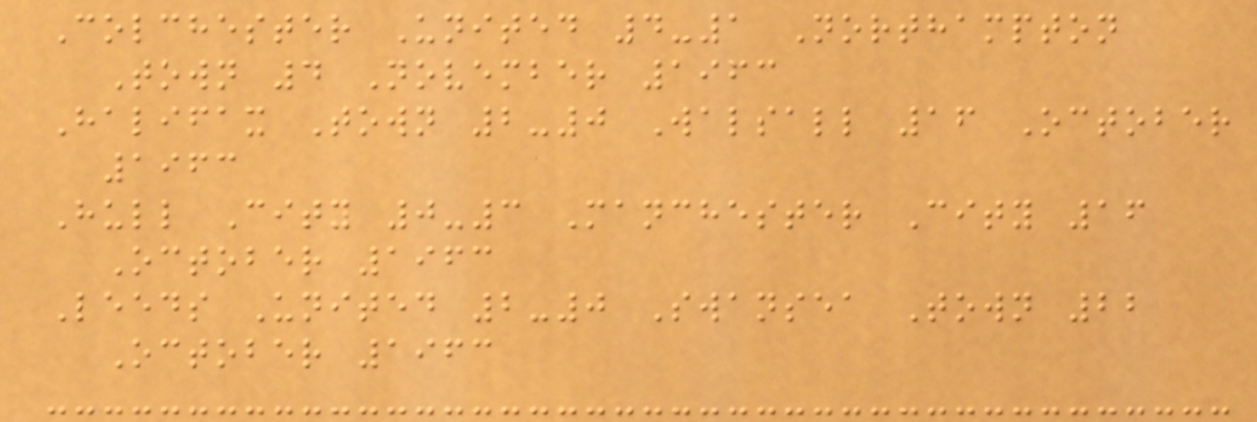Colchester United 4-1 Northampton
Town 4 November 1963
Halifax Town 2-0 Walsall 16 October
1963
Hull City 0-3 Manchester City 16
October 1963
Leeds United 2-0 Swansea Town 22
October 1963
